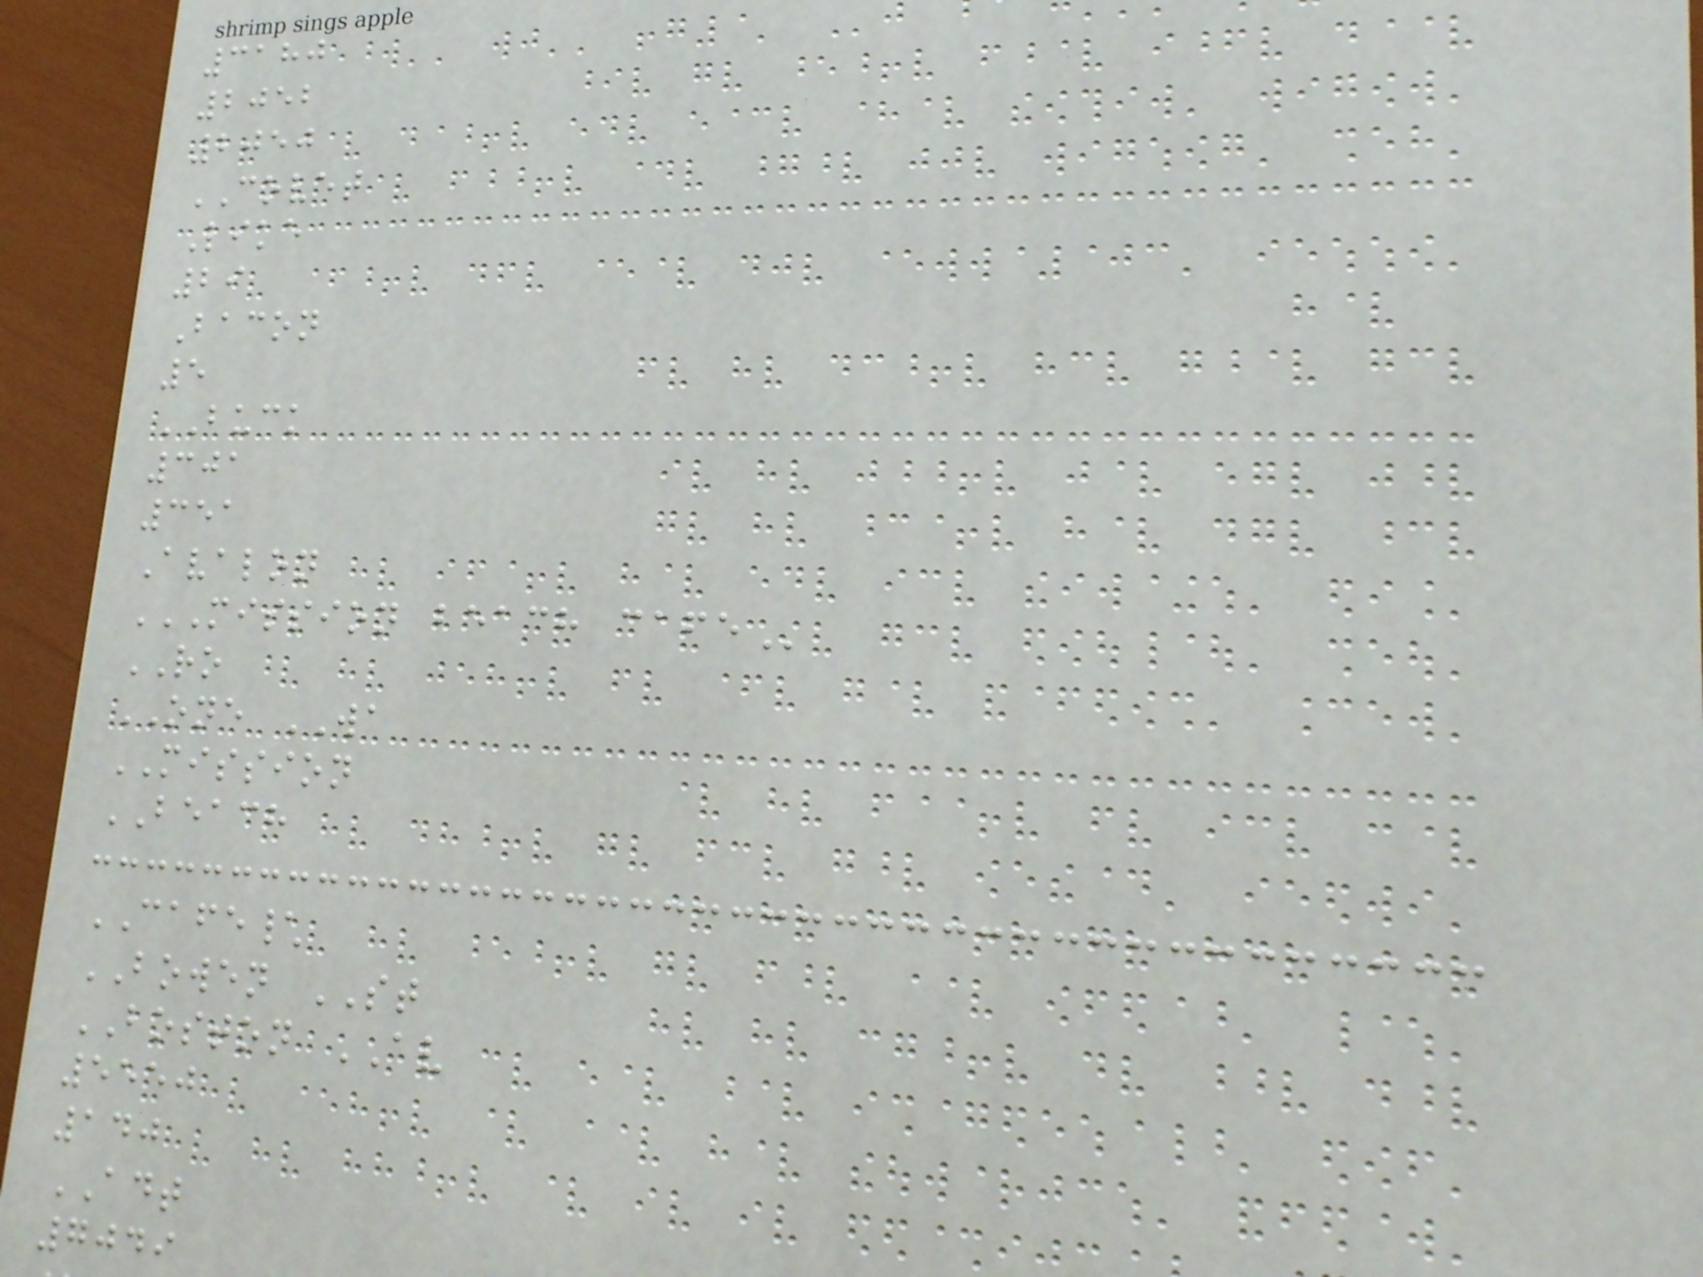3180
2052
2050
COVET
Like
29
Bacon
5
BUCK
301
351
Avalon
MISSION BEACH CAFE
RO
ONE WA
MISSION
BEACH
CAFE\
BOWEN ST
BOSTON AV
5550
140
ADT
7049
